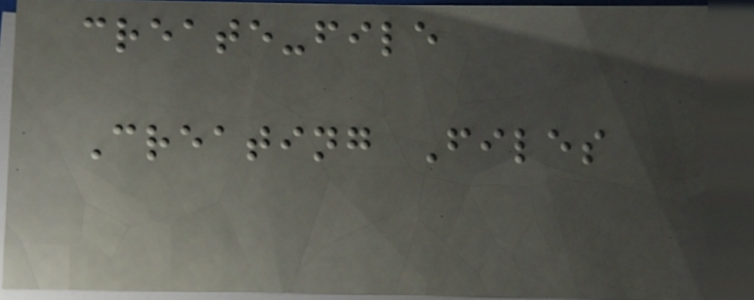create-file
Creating Files
